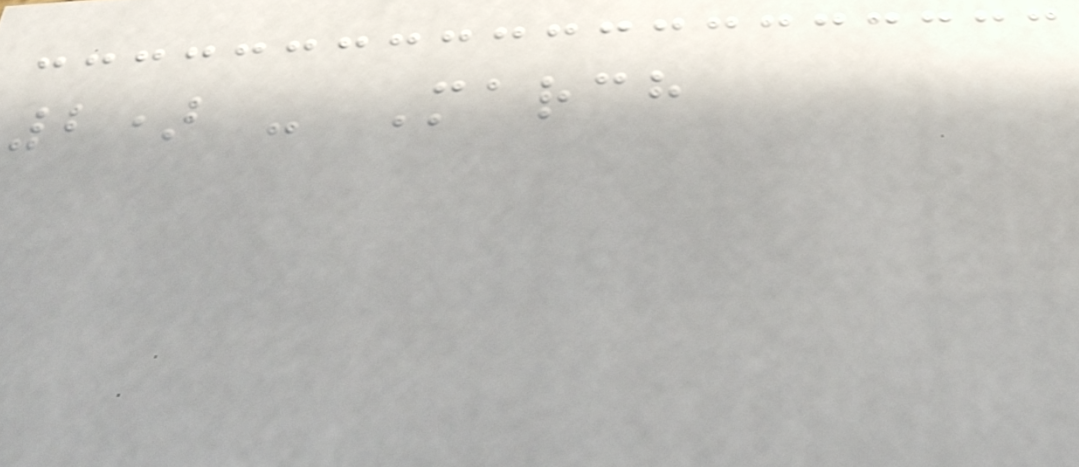2) - March
